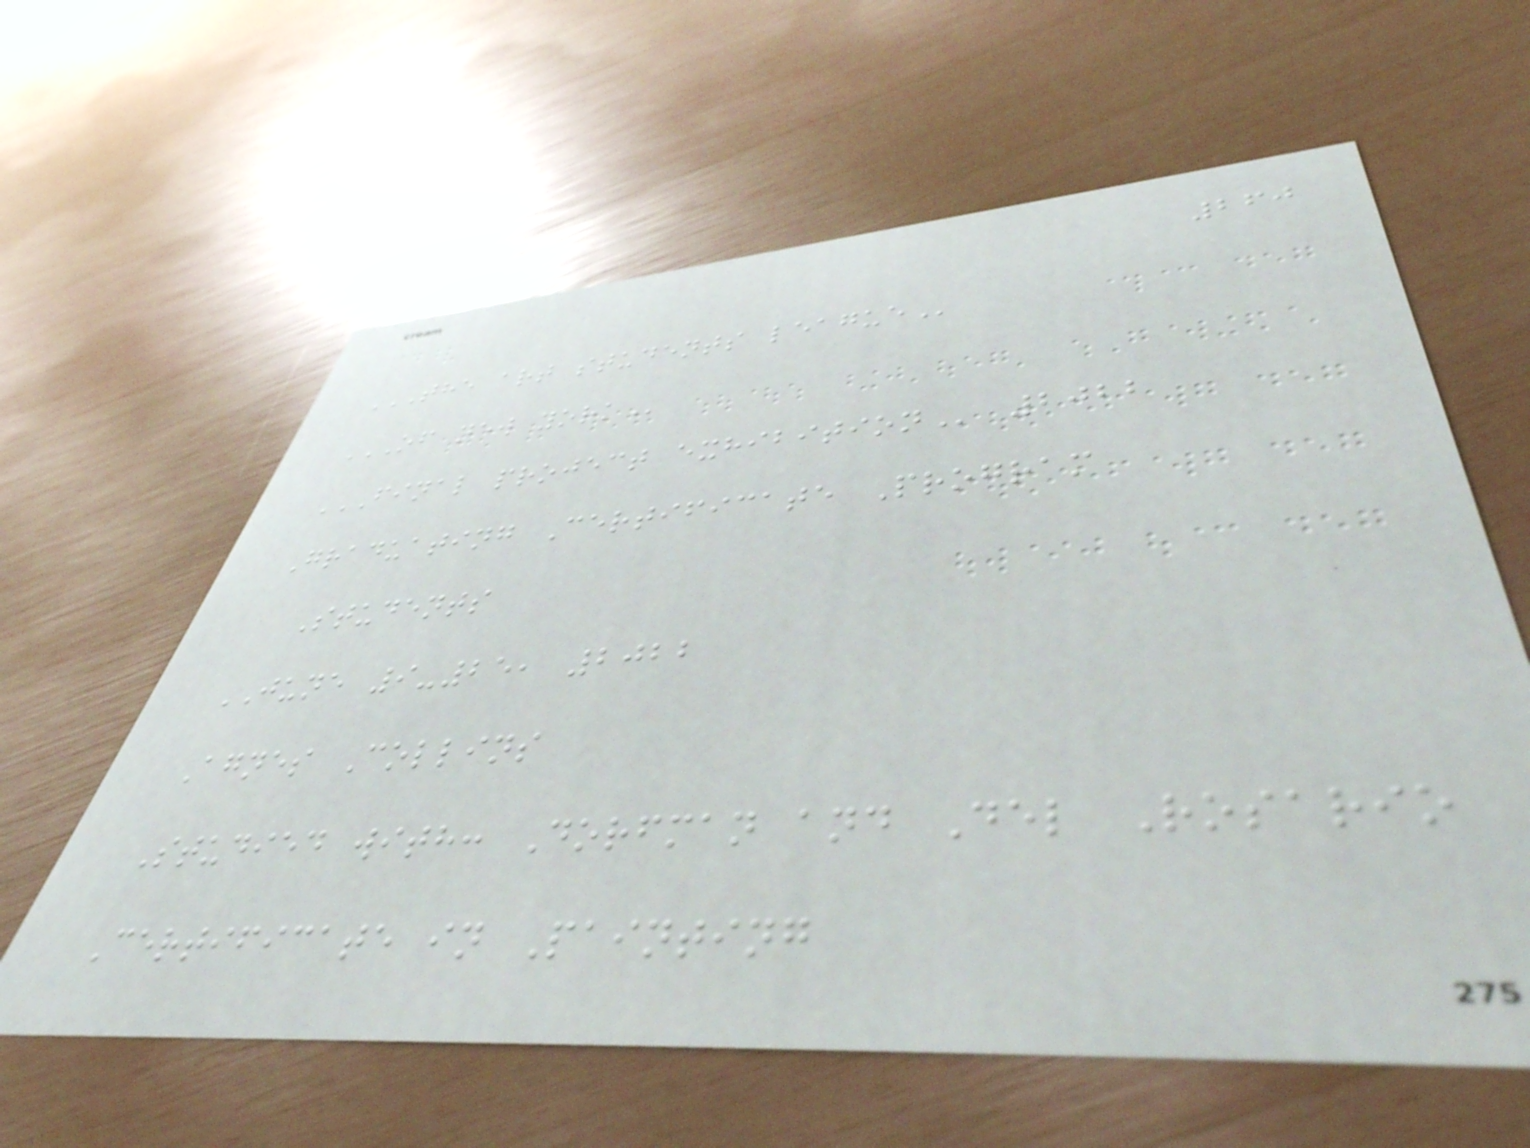260
THE ART STUDENTS LEAGUE
OF NEW YORK
FINAL PROJECT EXHIBITION 2022
Graduating Certificate Program
Students
JUNE 9-25, 2022
Agnes Collins
Studied with: Dorfman and Del Rosario
Certificate in Painting
